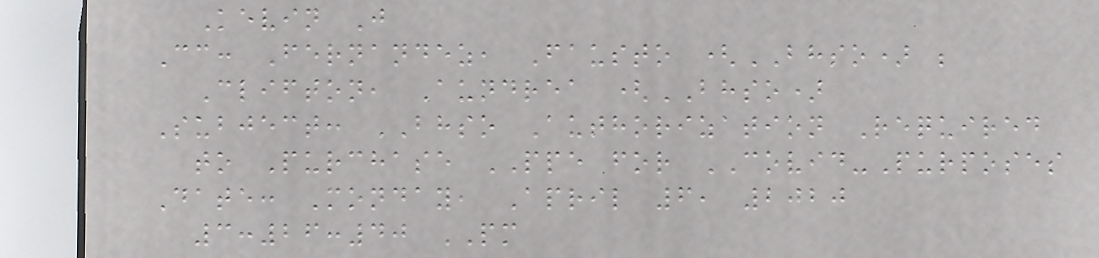Kevin J
Cc: Fernandez, Fausto (BHSO) ;
Clifton, Aundrea (BHSO)
Subject: BHSO Authorization Required
to Purchase PPE for COVID-Purposes
Date: Monday, April 6, 2020
3:26:40 PM
